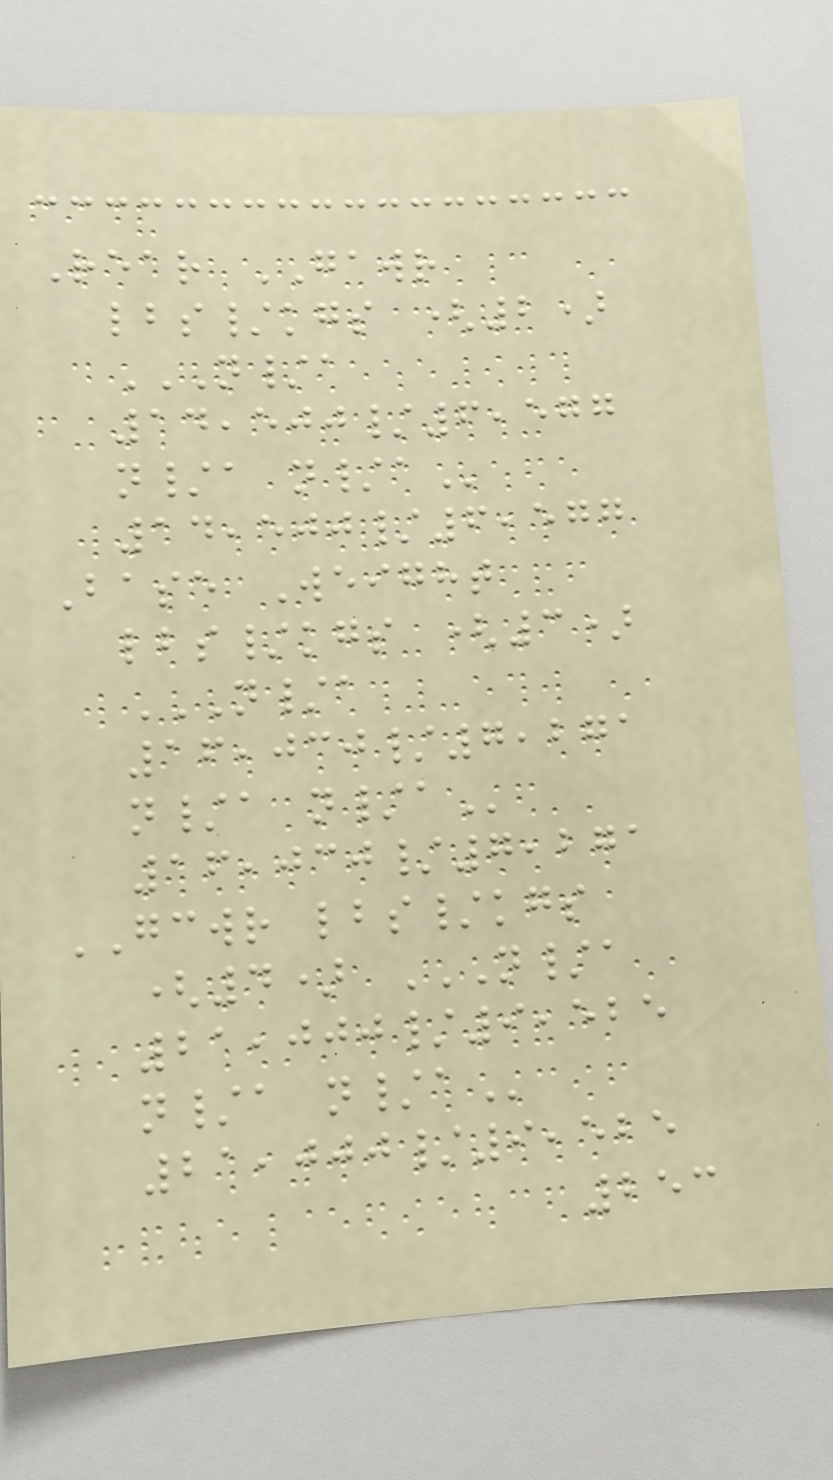Rear GAWR
lbs/kgs (2)
N/A
14,500/6,577
N/A N/A
14,500/6,577
Base Weight
lbs/kgs (3)
N/A
16,030/7,271
N/A N/A
16,030/7,271
GCWR lbs/kgs
(4) N/A
21,000/9,525
N/A N/A
21,000/9,525
253
